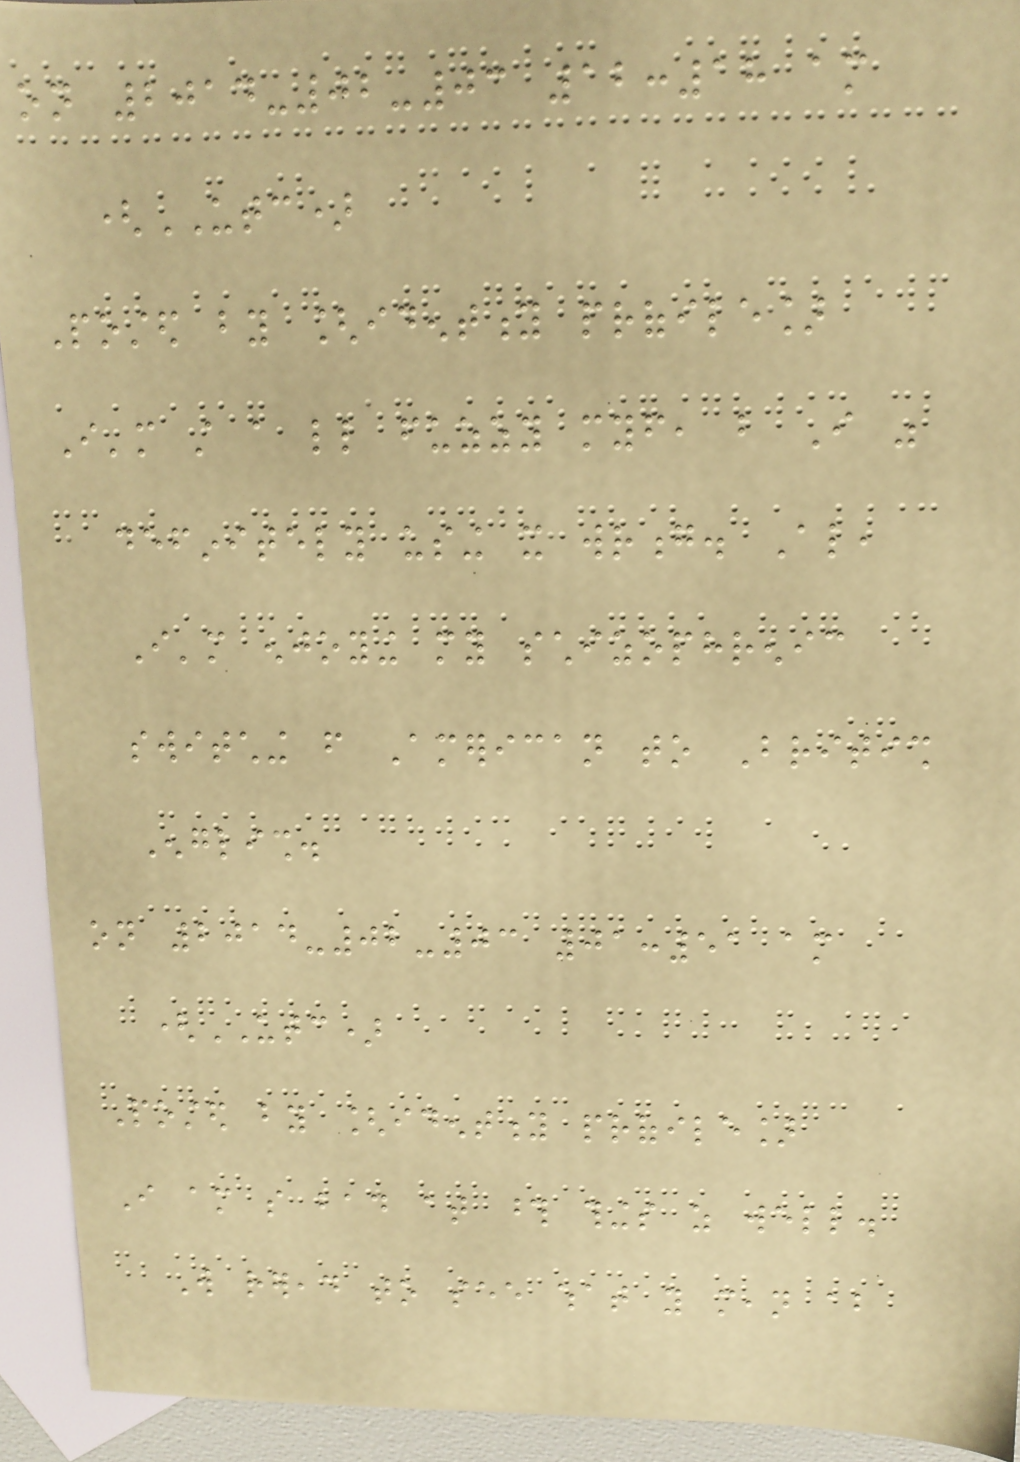on 2014-02-03 12:18 am
(UTC)
Posted by [identity profile]
I'm still a little fuzzy myself, but I was
definitely using it wrong. Also,
I'm enjoying my schizophrenic
switching from American to British
English.
on 2014-02-03 01:51 am
(UTC)
Posted by [identity profile]
I am so bad at those things as well.
Will reread to see what you mean about
